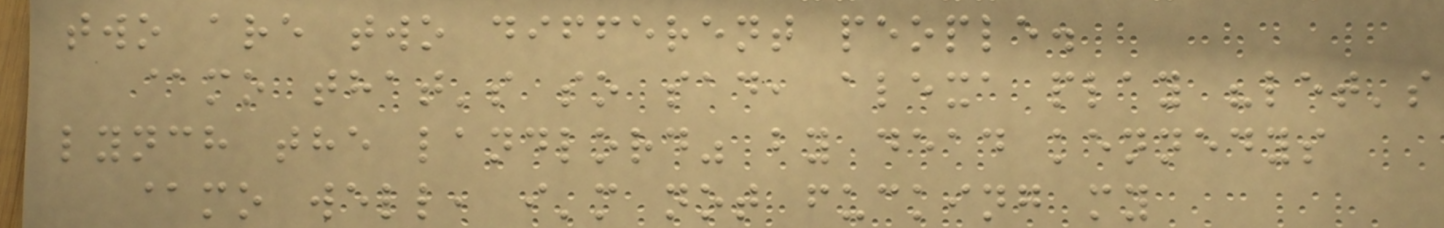two are two different people.
@mo that's so sad, alexa play "let's
lynch the landlord" by dead kennedys
@mo well, i'm not fucking my
